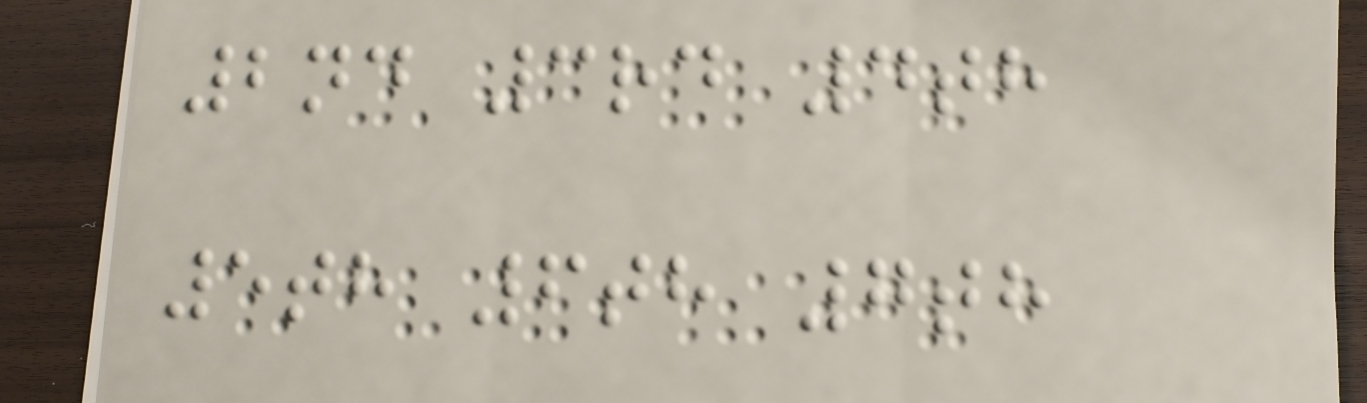2nd 3rd 4th
5th 6th 7th
